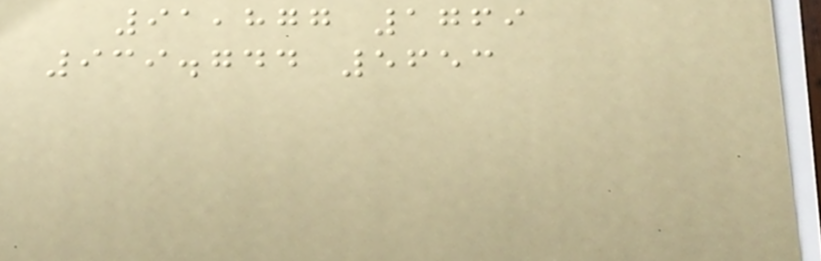91,877 1769
939.744 5653
